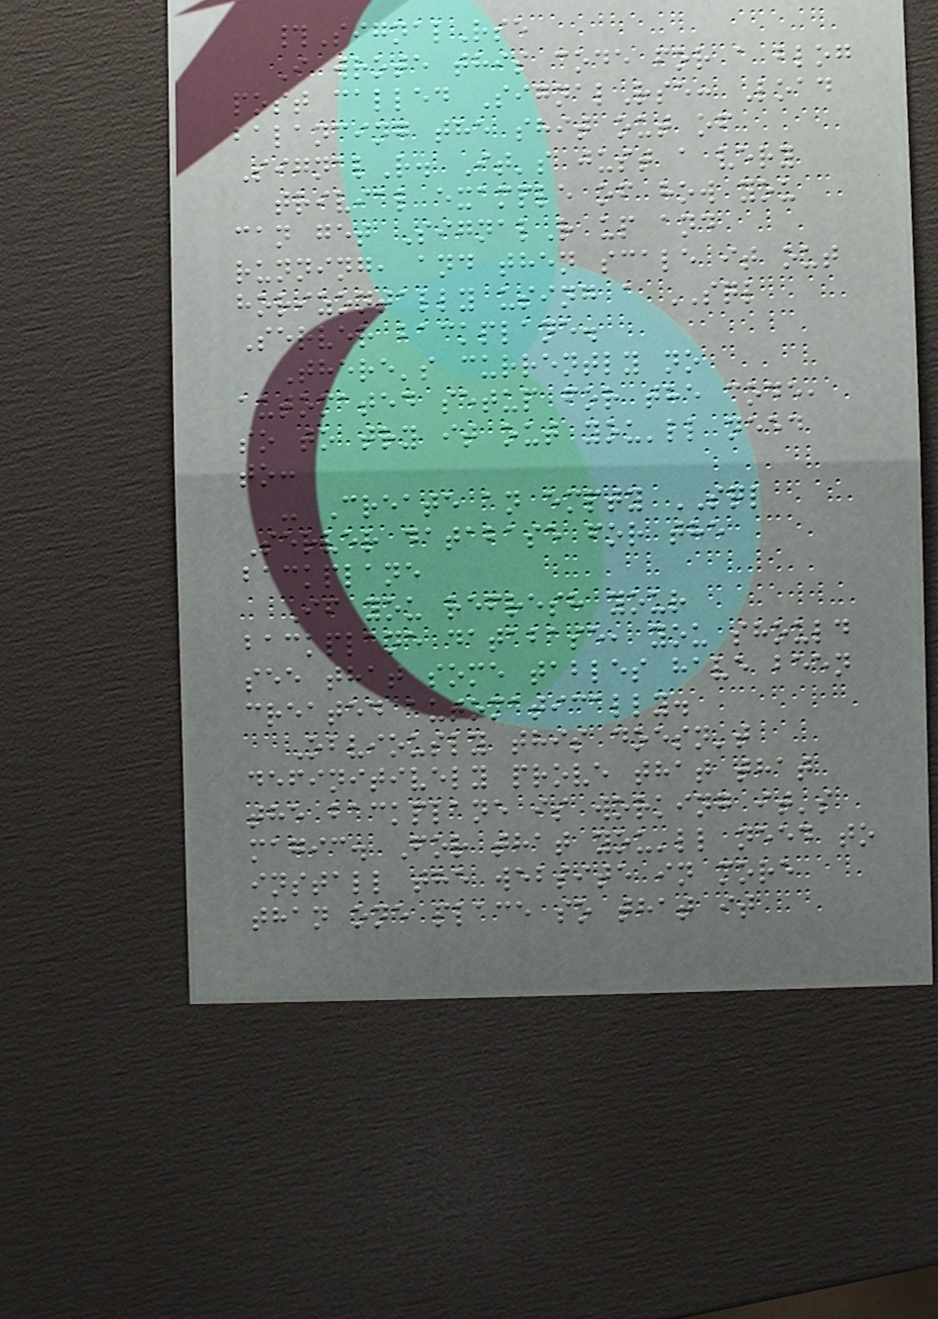#SignalRse
I wrote this code for a blog
post called SignalRse: Load
balancing the shit out of
SignalR. It's just a very
trivial example of how you
can get SignalR up and
running, and then scale it out
horizontally using a SQL
Server backplane.
There's currently no
automated setup for the code,
so to try it out you'll need
to:
- Create an empty SQL
Server database for the
backplane
If you refresh your
backplane database, you should
see that some tables have been
created automatically.
Obviously this doesn't
definitively prove that that
the backplane is working it's
magic. For that you'll need to
install the website in more
than one place so that it
